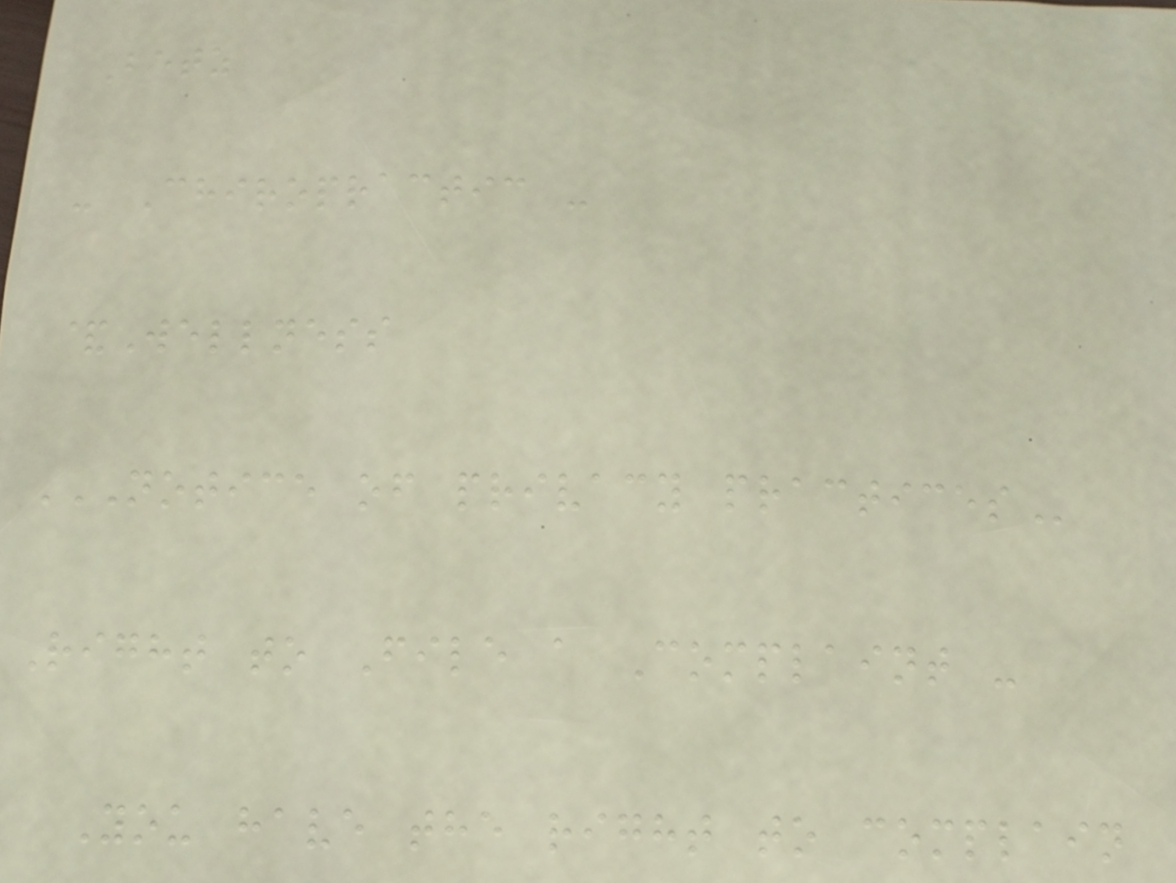Betz
- Chiropractic -
&Wellness
NOTICE OF PRIVACY PRACTICES
Right to File a Complaint -
You have the right to complain
